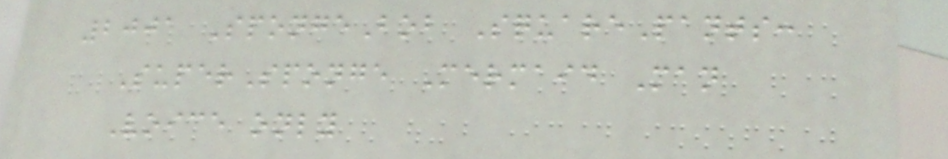2001 SpongeBob SquarePants:
SuperSponge Mermaid Man
Voice only
